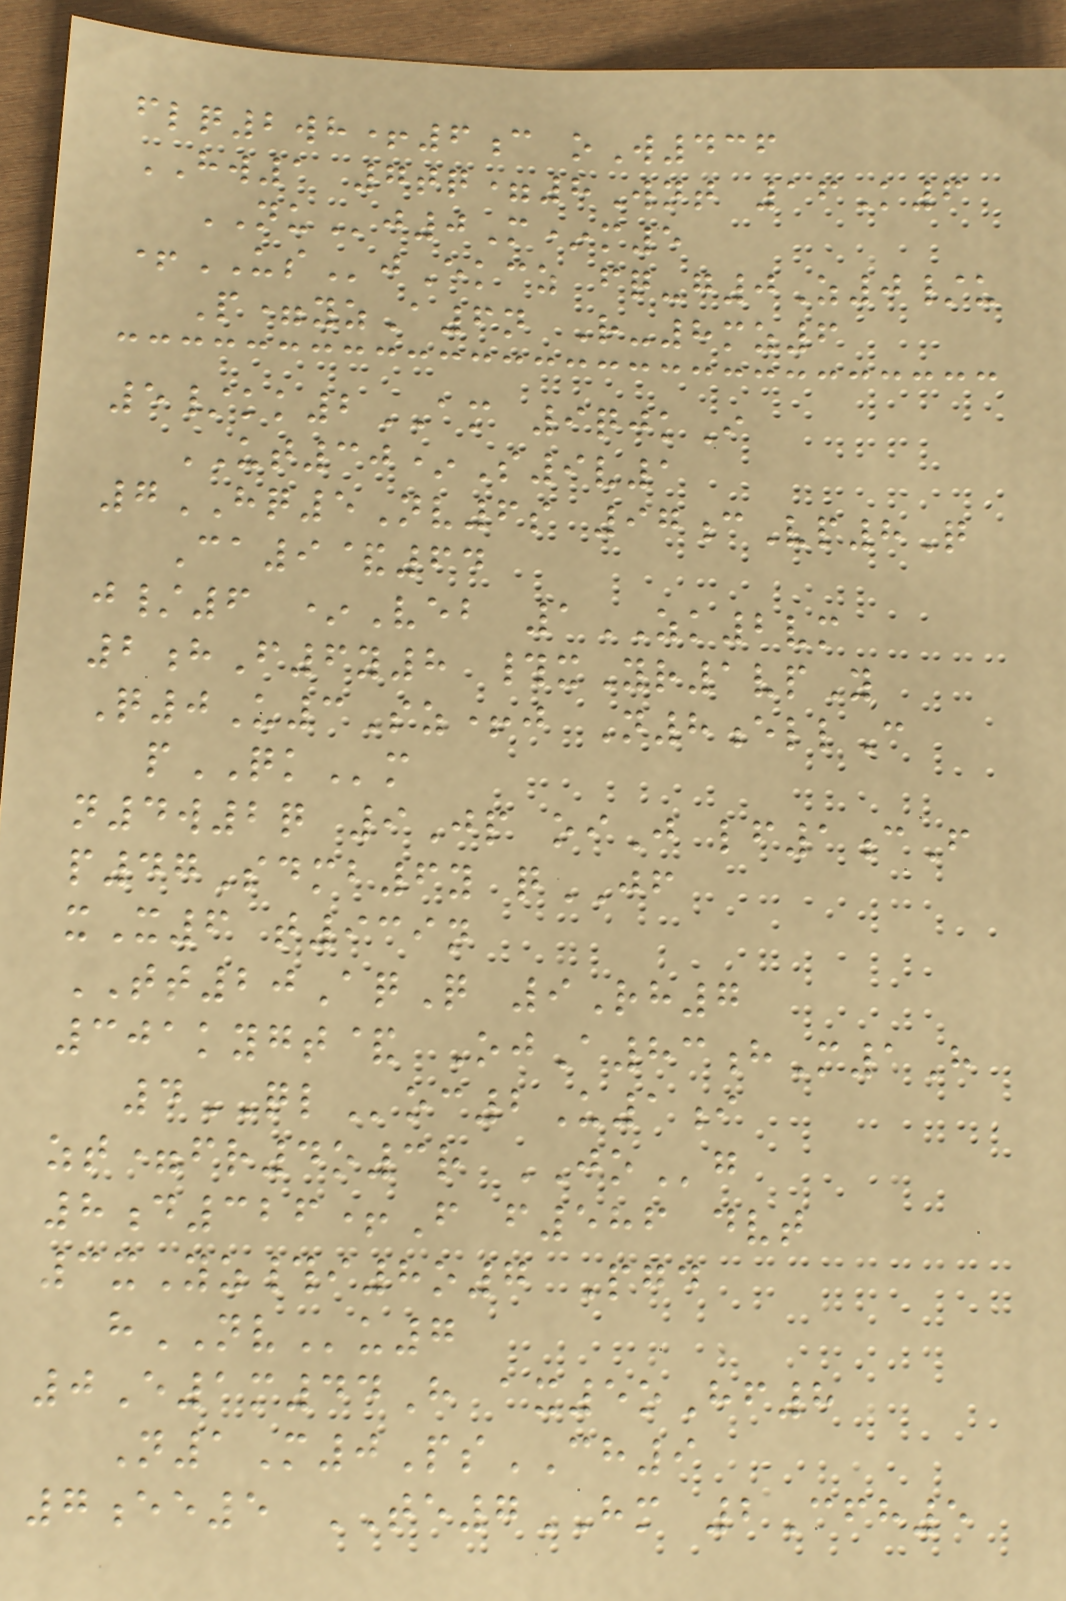flq2wh+6c oW436
HW1 7tq=8Wnt 16K6
NUj0M*m5
+USjEkcz fq-g0Z0/u
P=yzA6n R-8mz6
5/kk2AM 9qjkI
UT30*S9v1
7HQ5Nv6s 97cVp8Q
Ca9&64
j/6 *Veb 1ZK2vm
2hF6y8 #xYr1vpY
Q0U3Sz+j N8ellC
pQKm
n4w2q 9Jp oiJ lf1cF
p47Sdmb6y qJF
xX6 t939n
TT20AqQ 9Rh7
301kygt& OjA83hM1H
4QLoc2U1i
zt=fr4o3r JOg
8d326+F f586 dvt
3xYz#i8o7 Pgd
hNVu7
0E1m44H ax5oHf8
N1M0PsCH9
7ee5 TE7HM 2Cfh5
